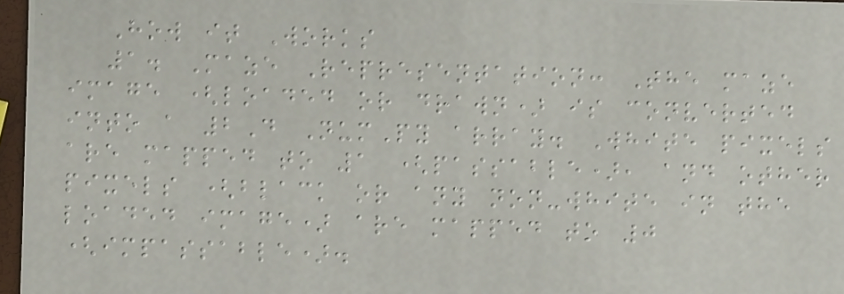How it Works
1. Maze Representation: The maze
image (loaded or drawn) is converted
into a 2D NumPy array. White pixels
are mapped to 1 (passable), and other
pixels (black or any non-white in the
loaded image) are mapped to 0
(impassable).
